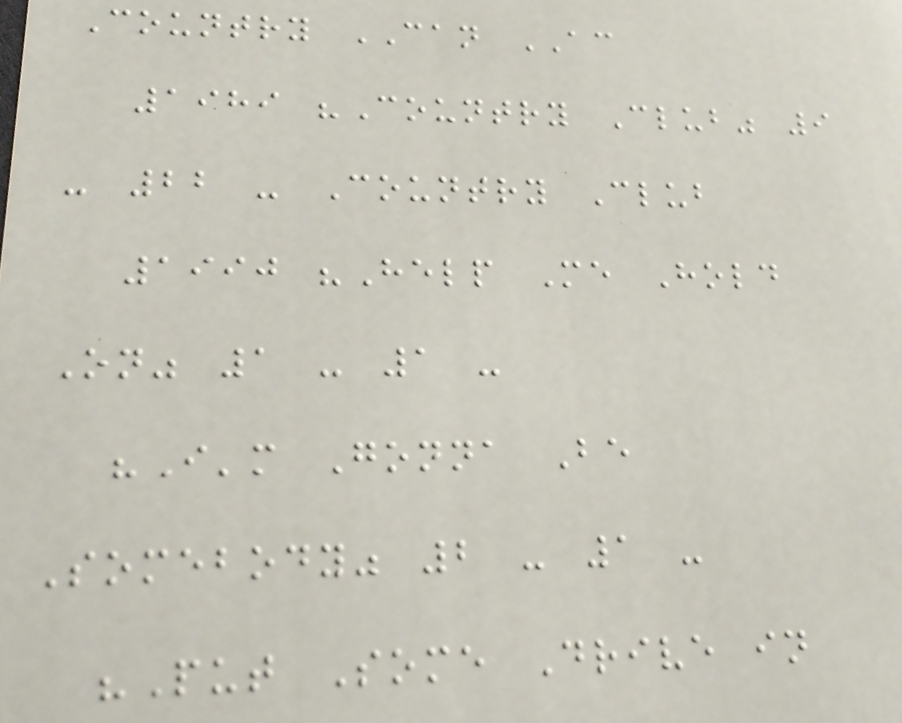Country CAN AC
1989 "Country Club" 9
- 22 - Country Club
1990 "Help Me Hold
On" 1 - 1 -
"I'm Gonna Be
Somebody" 2 - 1 -
"Put Some Drive in
